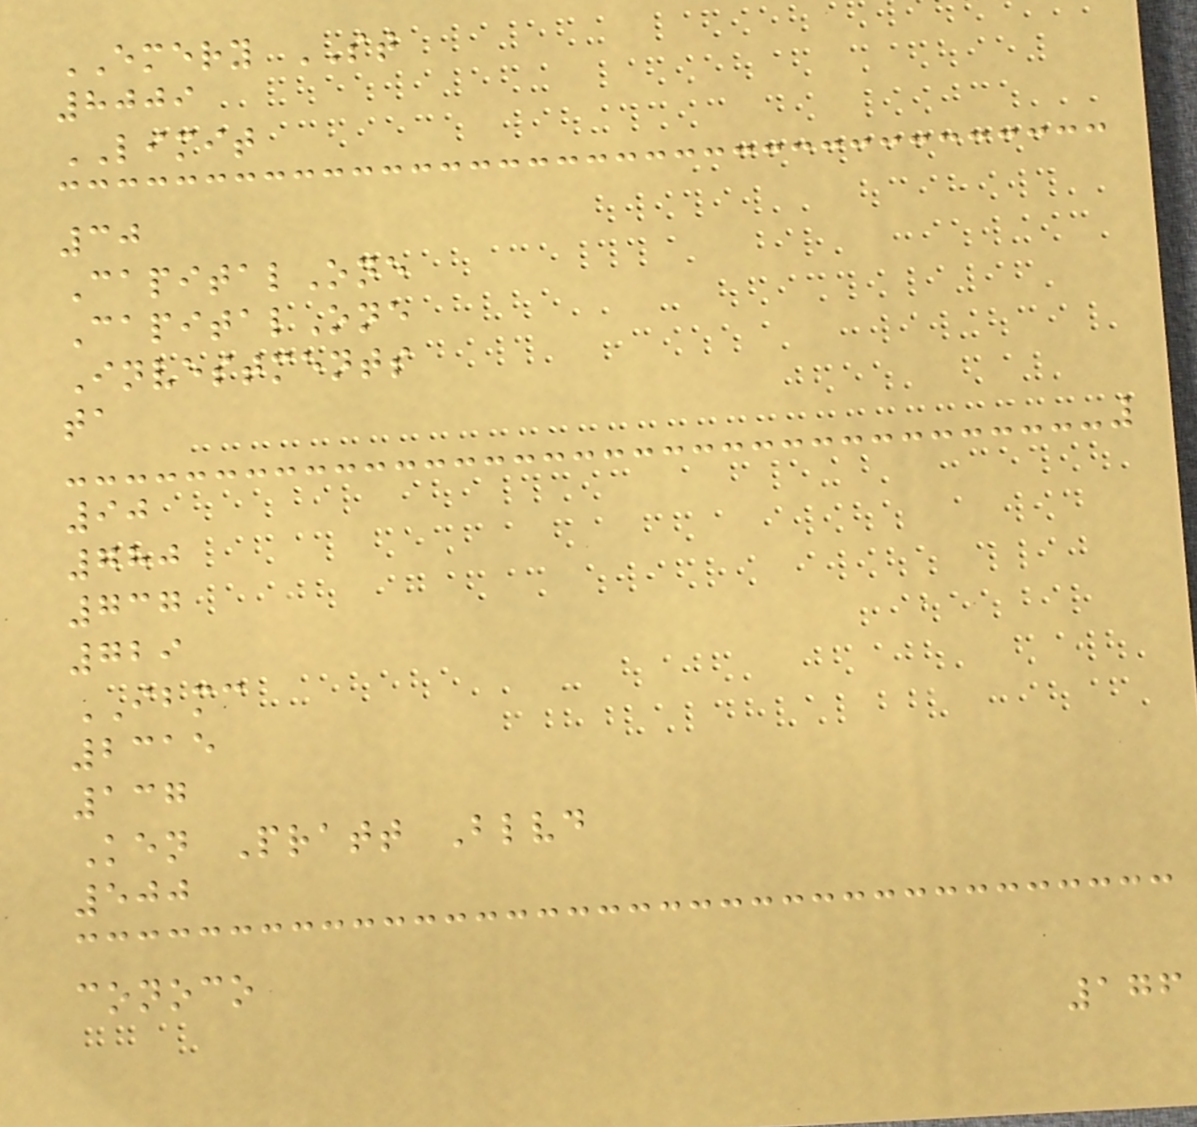EMERY ST
8009
LIMIT
30
CapitalOne
CapitalOne
Investments
ta
90
780
737
729
IBMC
2315
137
Ken Pratt Blvd
500
conoco
176
